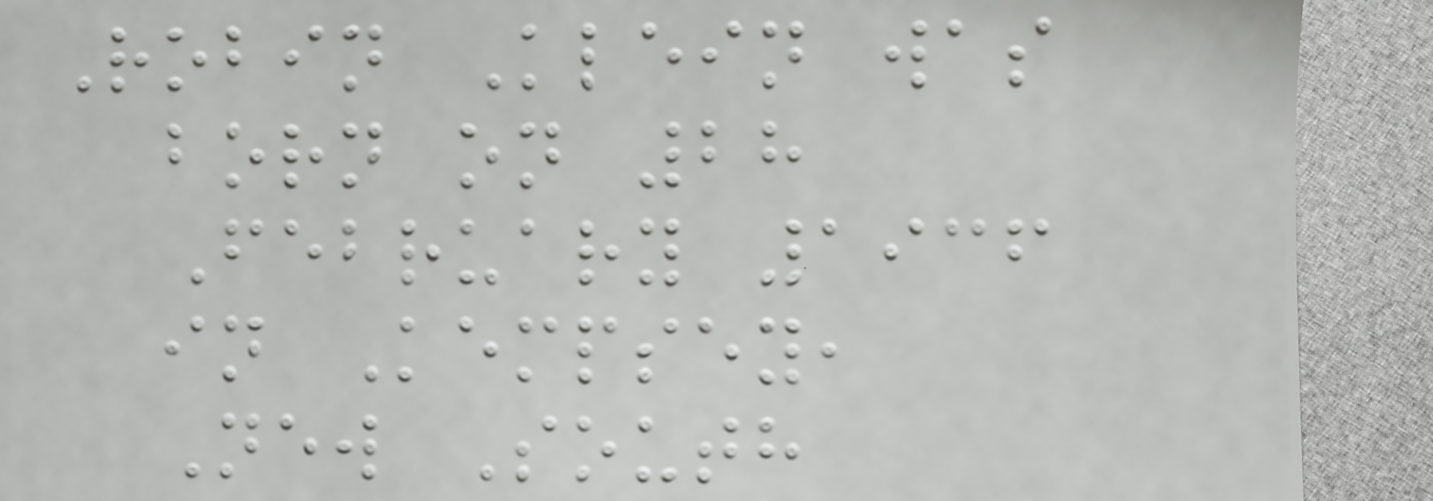Robin Klein was
born on 28
February 1936
in Kempsey,
New South
